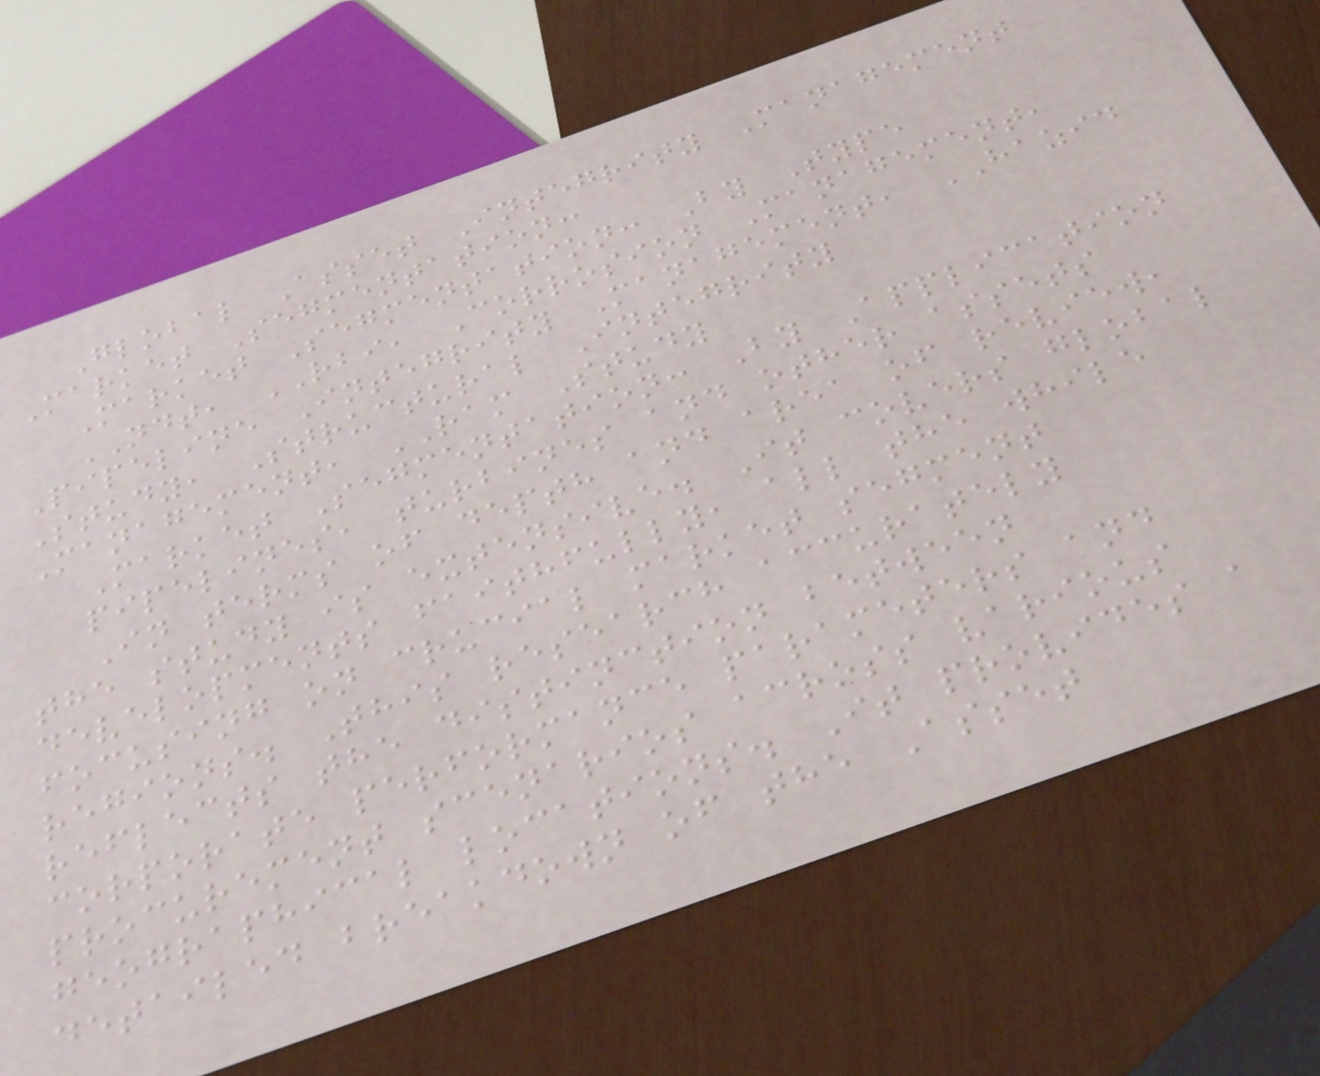Global Asset Integrity Management
Market Segmentation:
Market Segmentation: By Type
NDT, RBI, Corrosion Management,
Pipeline Integrity Management, HAZID
Study, Structural Integrity
Management, RAM Study
Market Segmentation: By Application
pipelines, turbines and other assets
In terms of depth and area of review,
the study is extensive. It covers global
developments faithfully, all the while
focusing on crucial market segment
regions. This research accurately
reflects the distinction between
corporate performance parameters and
procurement scenarios across various
geographical locations. It provides a
detailed breakdown of the Asset
